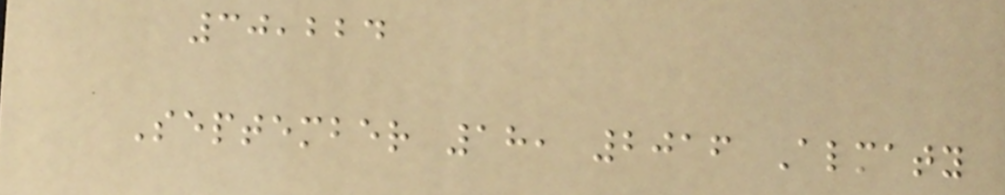30,224
September 18, 2016 Almaty
